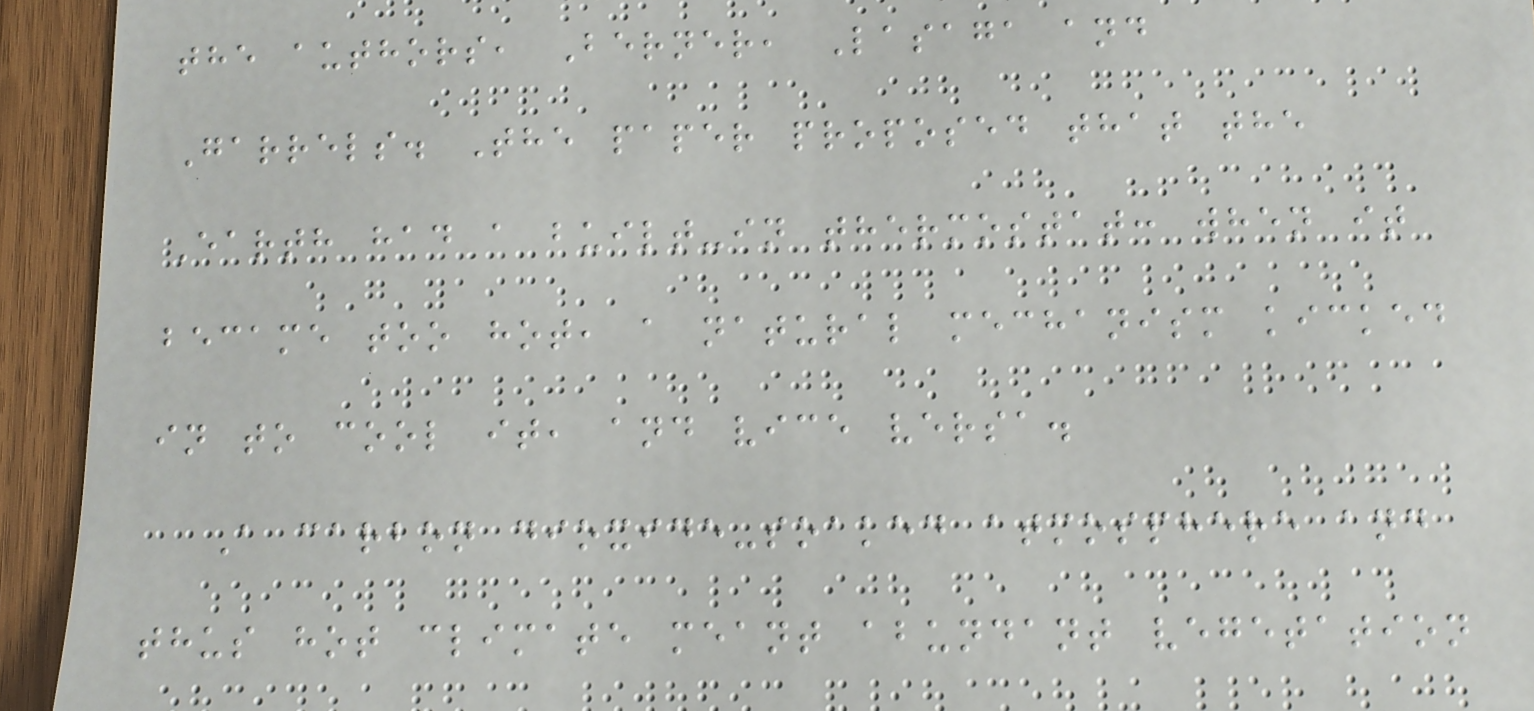the authors, Berner, Lasaga and
Garrels. The paper proposed that the
Earth had a built-in thermostat: when it
became too hot, a natural mechanism kicked
in to cool it, and vice versa.
A carbon dioxide-soaked atmosphere and
thus hot climate meant abundant vegetation
